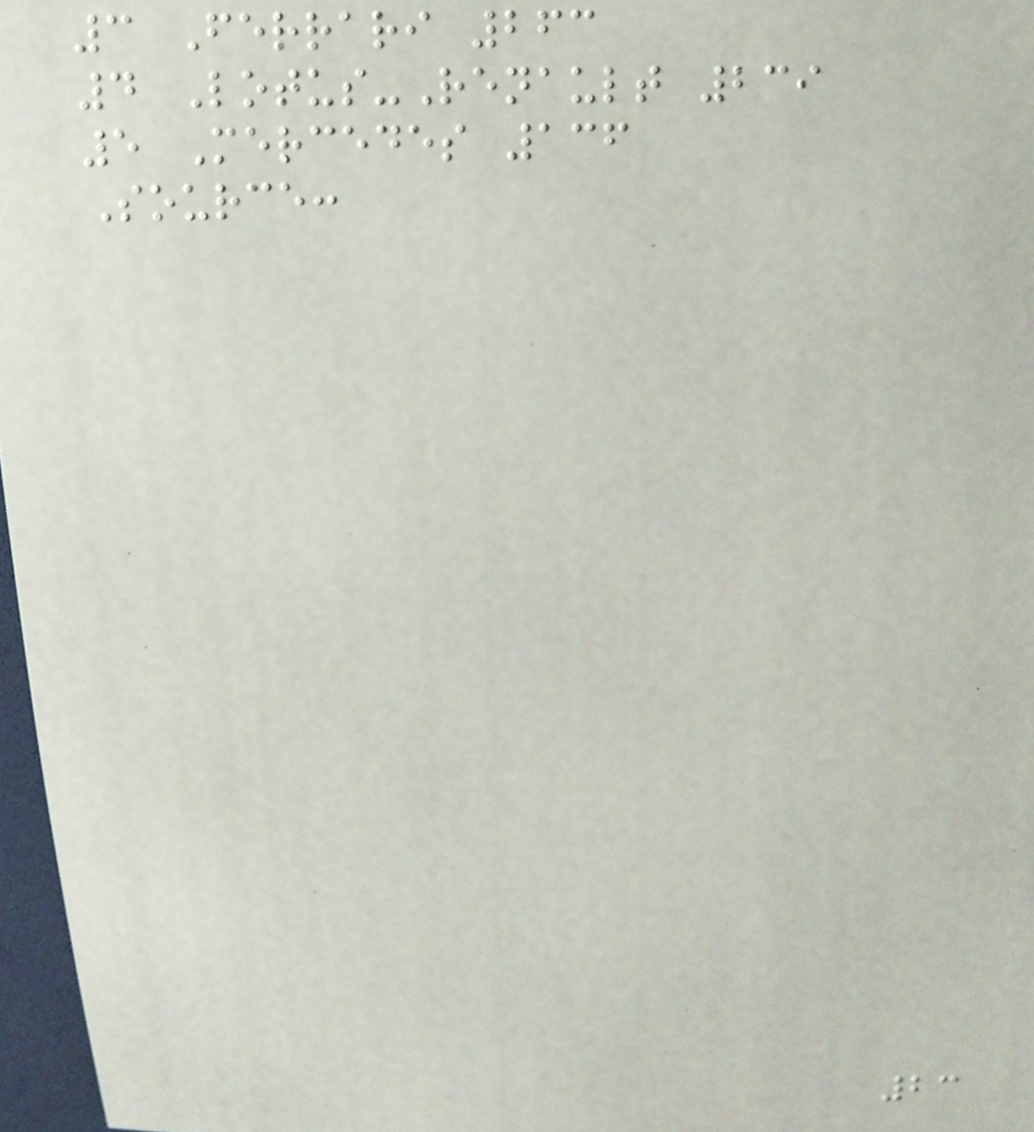3 Ferrari 263
4 Lotus-Renault 239
5 Mercedes 136
Source:
23
